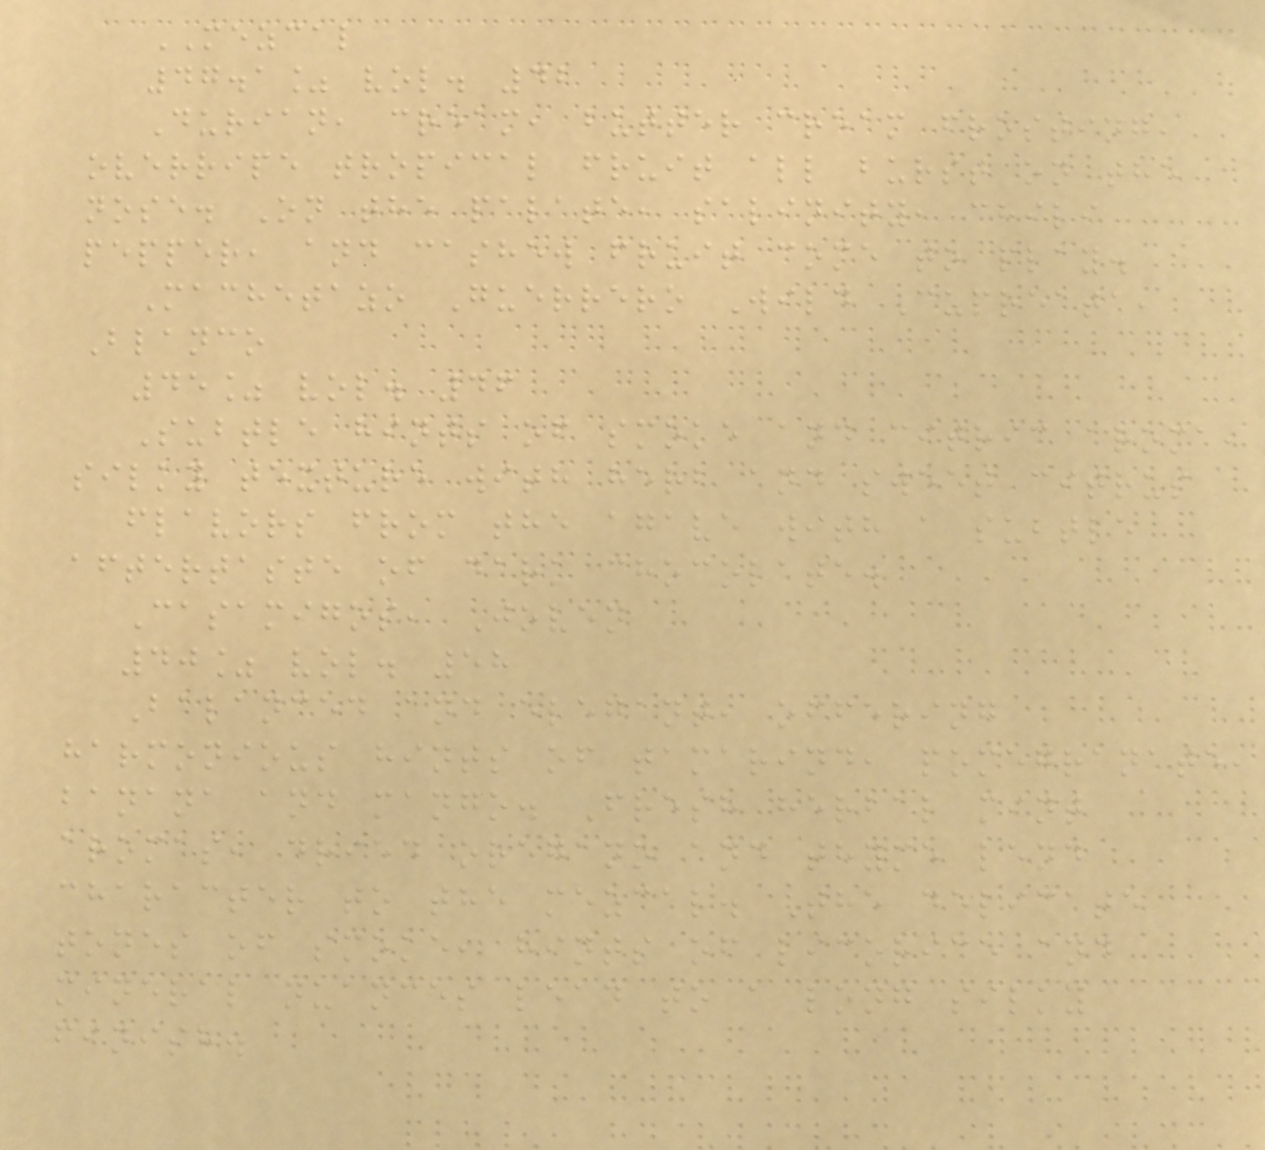MEZCAL
47.1% vol. 42
Durian, cream, butter cream frosting,
overripe tropical fruit all burst on the
nose. On the palate, salinity, chili
pepper, and cashew fruit come to play.
Machetazo Guerrero Wild Cupreata,
Blanco
45% vol. 46
Subtle hints of smoke and citric aroma,
silky texture with herb and sweet citrus
flavors from the agave with a subtle
aftertaste of dark chocolate.
Casamigos, Joven
40% vol. 58
Balanced and elegant, offering
harmonious hints of tamarind, pomegranate,
banana and mango. Fresh herbal mint
aromas, dried oregano and thyme lend
character to the mezcal. The delicate
tones of smoke, hints of licorice and
mineral nuances lead to a long silky
finish.
